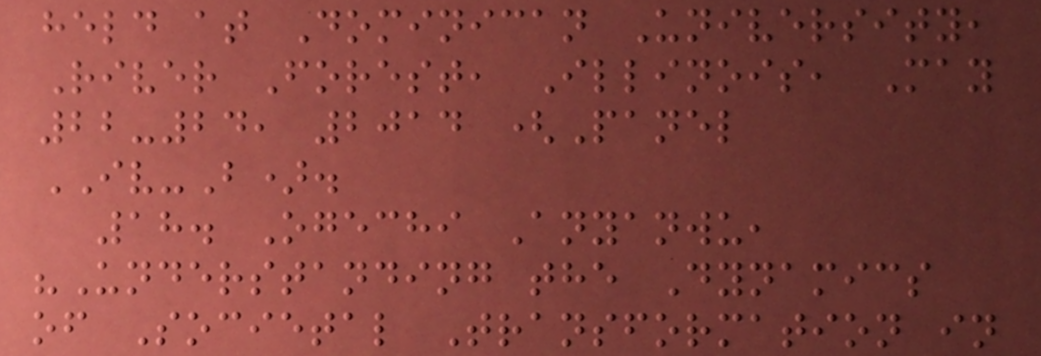held at Dominican University,
River Forest, Illinois, May
22-24, 2014 (Panel
IV-B).
18. Ogechi Anyanwu,
"Understanding the Dynamics
of Societal Transformation in
